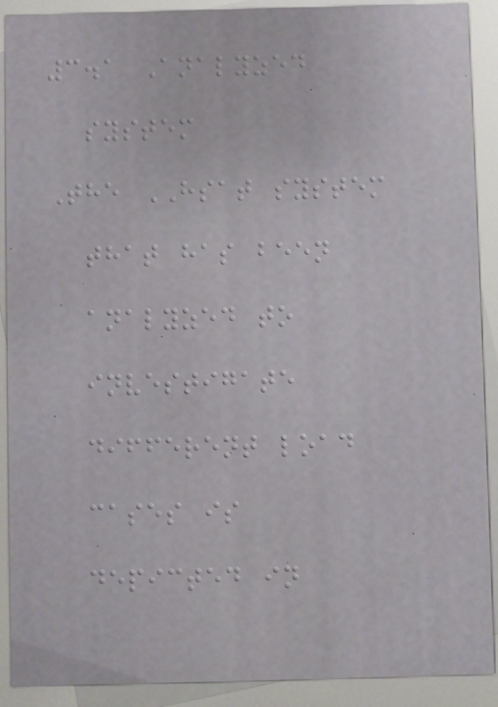3.1 Analyzed
system
The HSAT system
that has been
analyzed to
investigate
different load
cases is
depicted in
